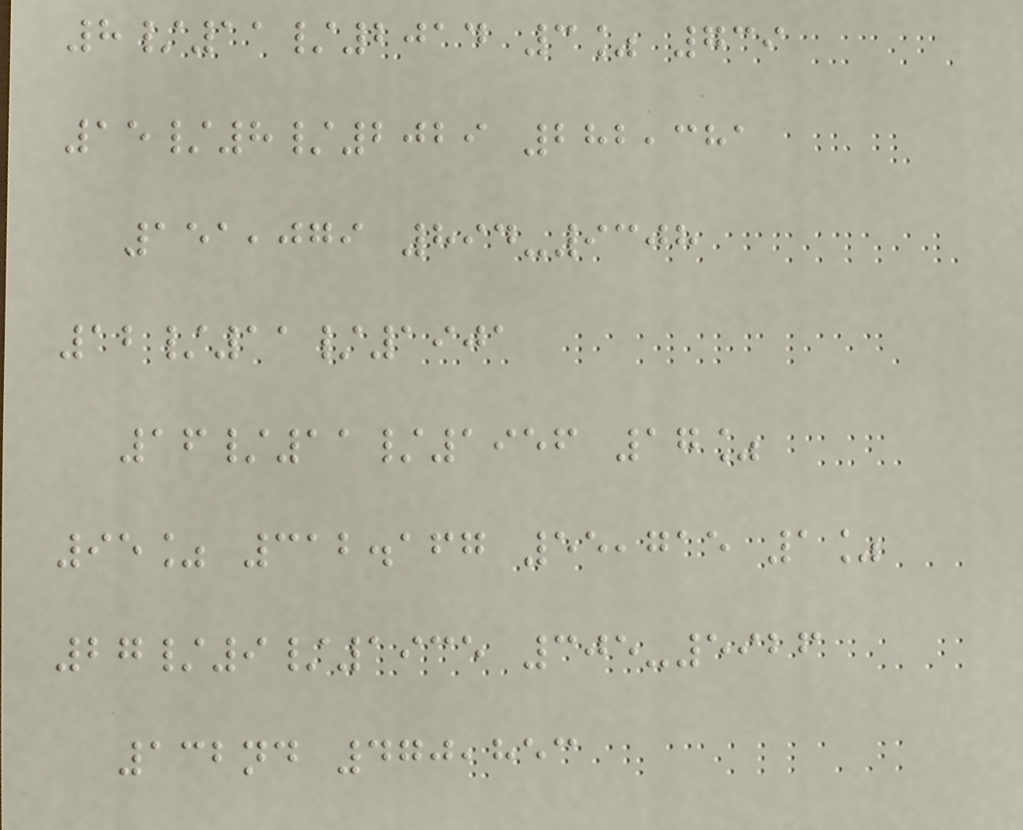8/11/2014 3% 739
15/8/2029 282,381
151,079 894-9308
12/11/1901
16/11/1956 17%
95% 312.167 55,715 1%
27/9/1935 305-5926
132nd 470,853
